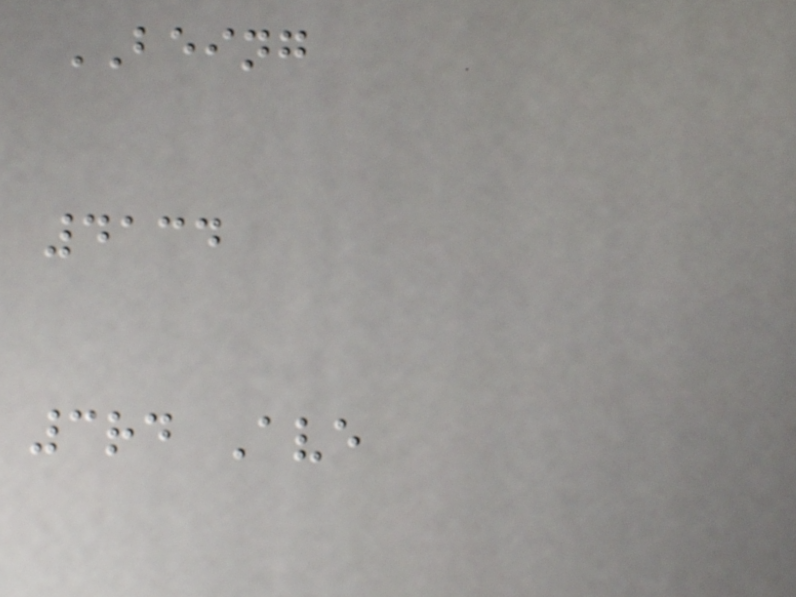BEING
4134
3rd Ave
